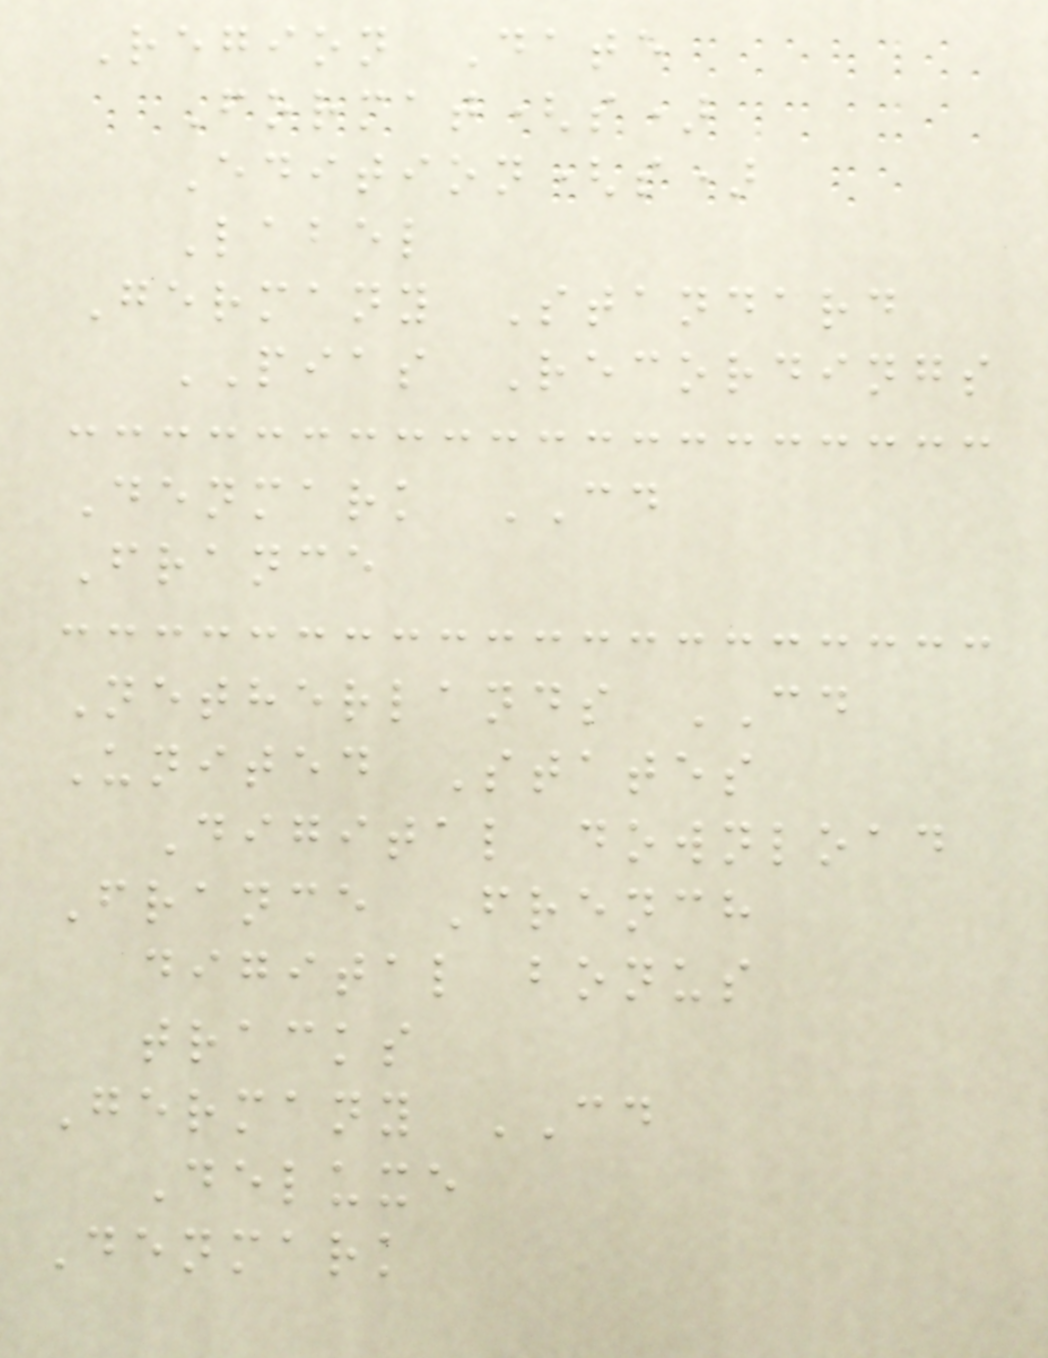Region Date
Format(s)
Edition(s)
Label
Germany Standard
PIAS Recordings
Denmark CD
France
Netherlands CD
United States
Digital download
France French
digital bonus
tracks
Germany CD
Deluxe
Denmark
